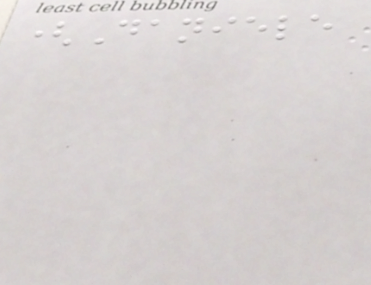(Daniele
